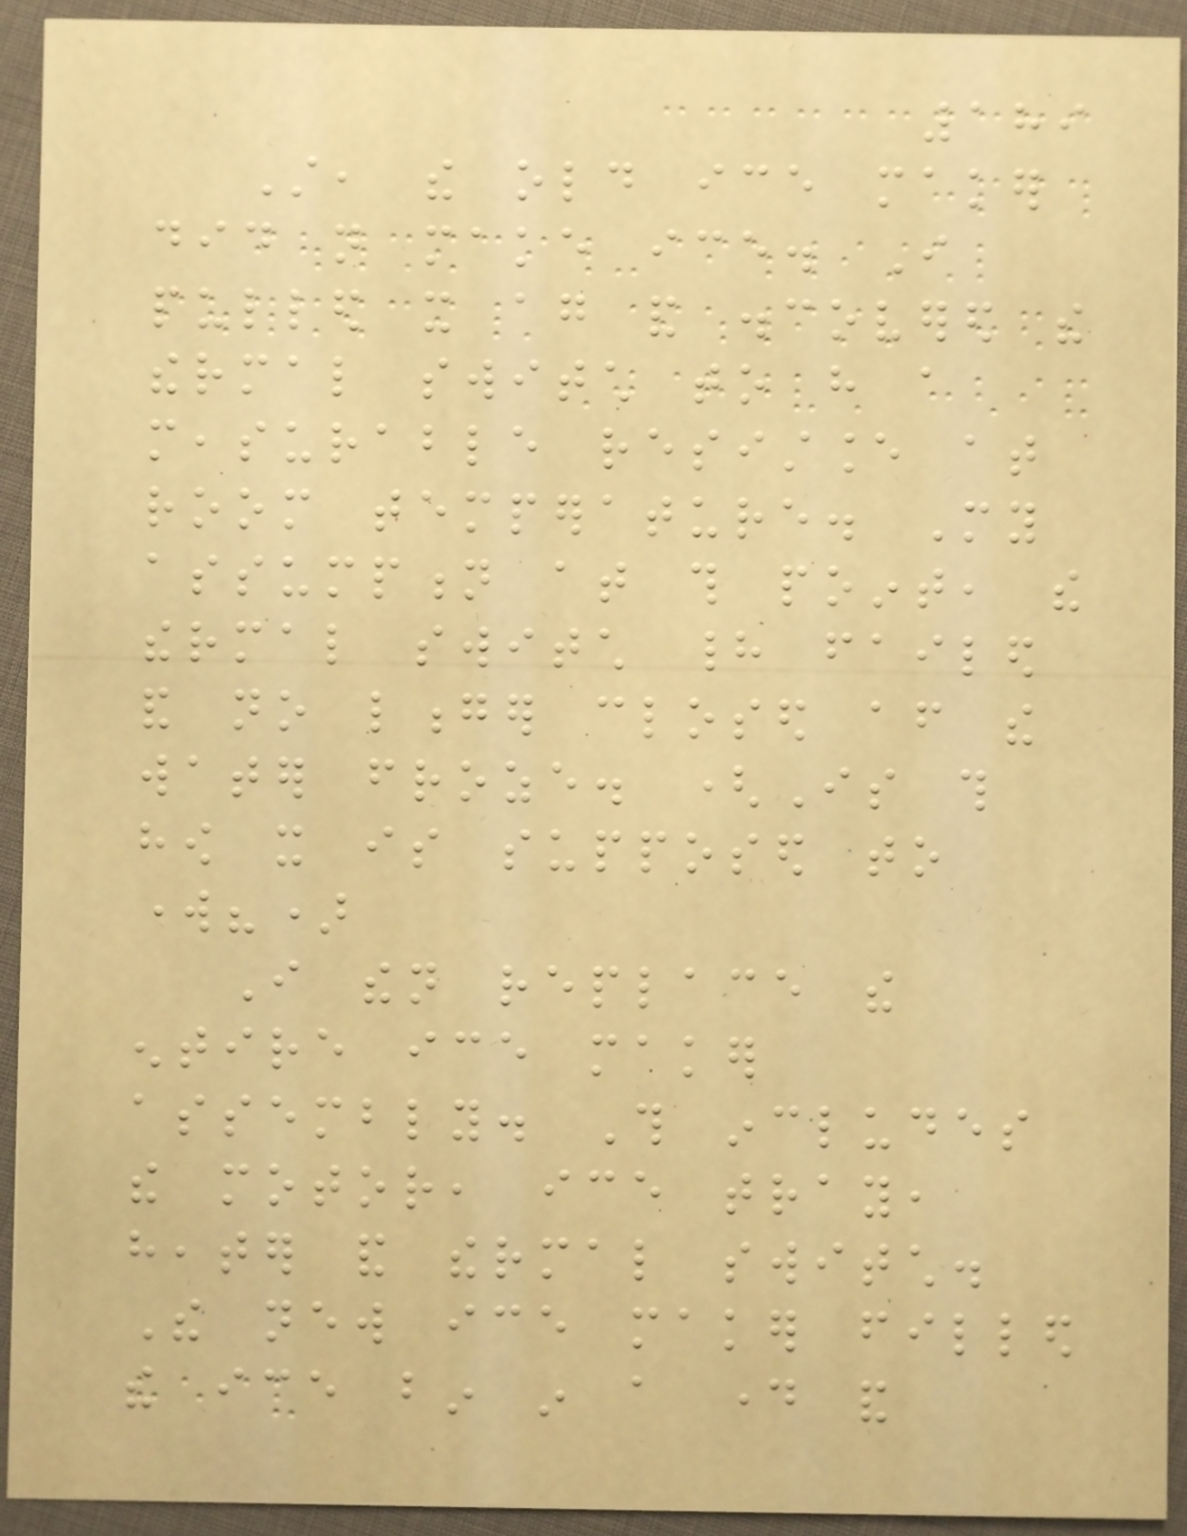189
Still, the old ice maker
did not make ice. I
pulled it again and discovered the
thermal switch to have a
measurable resistance at
room temperature. My
assumption at this point, the
thermal switch had failed
and no longer closed after the
water froze. (Is this
how it is supposed to
work?)
I then replace the
entire ice maker
assembly. This includes
the motor, ice tray,
heater and thermal switch.
The new ice maker filled
the ice bin in a day and
